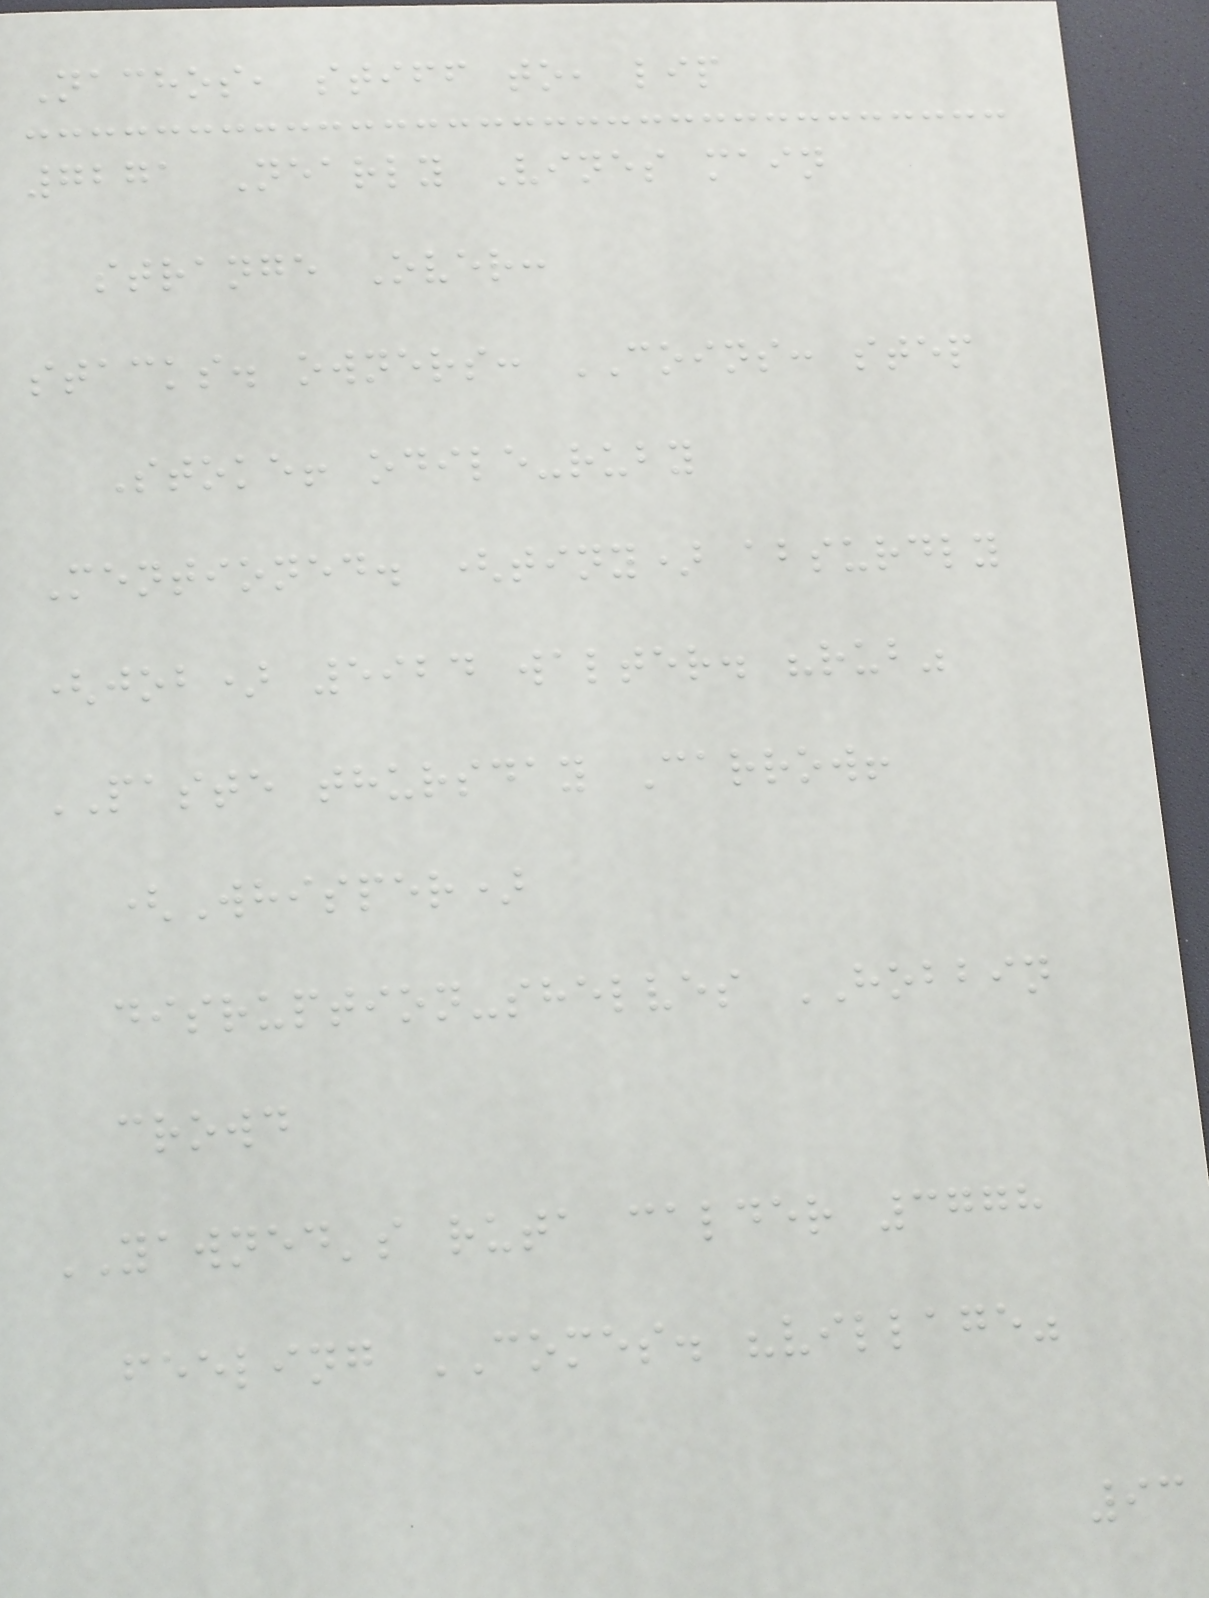Nachos, stiff to, lip
7271 Nearly Vines main
strange Over:
stacks. owners: COINS: step
Stoke! odile-ruby
Mentioned. (tiny) absurdly
(job) 5924 walter. "rub"
PASTE thursday Carrow!
(Whisper)
disruption-shelves HOBBIN
crowd
YAWNED's ruta calder 3778
feeling COMES. "village"
93
